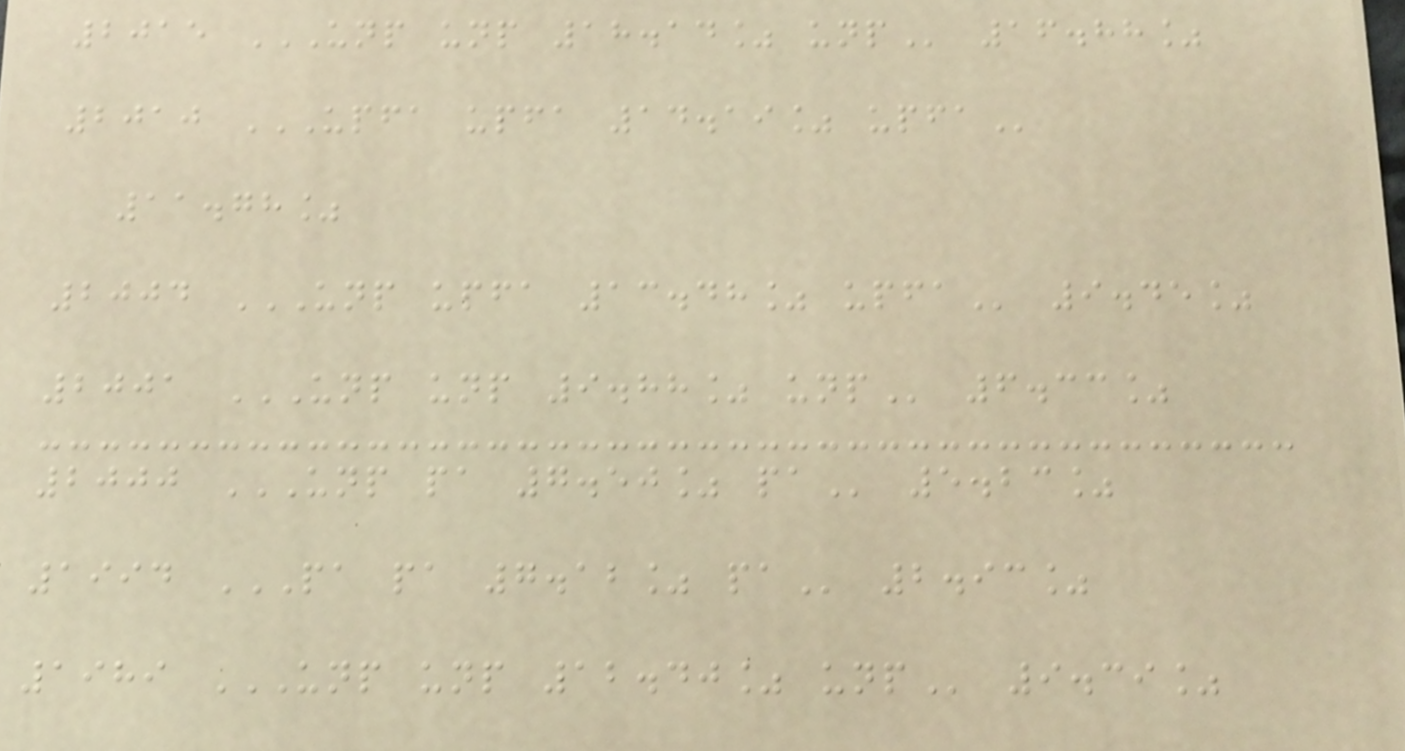2015 UNP UNP 18.14% UNP 16.88%
2010 UPFA UPFA 14.19% UPFA
11.78%
2004 UNP UPFA 13.48% UPFA 9.45%
2001 UNP UNP 9.88% UNP 6.33%
2000 UNP PA 7.50% PA 5.23%
1994 PA PA 7.12% PA 2.93%
1989 UNP UNP 12.40% UNP 9.39%
